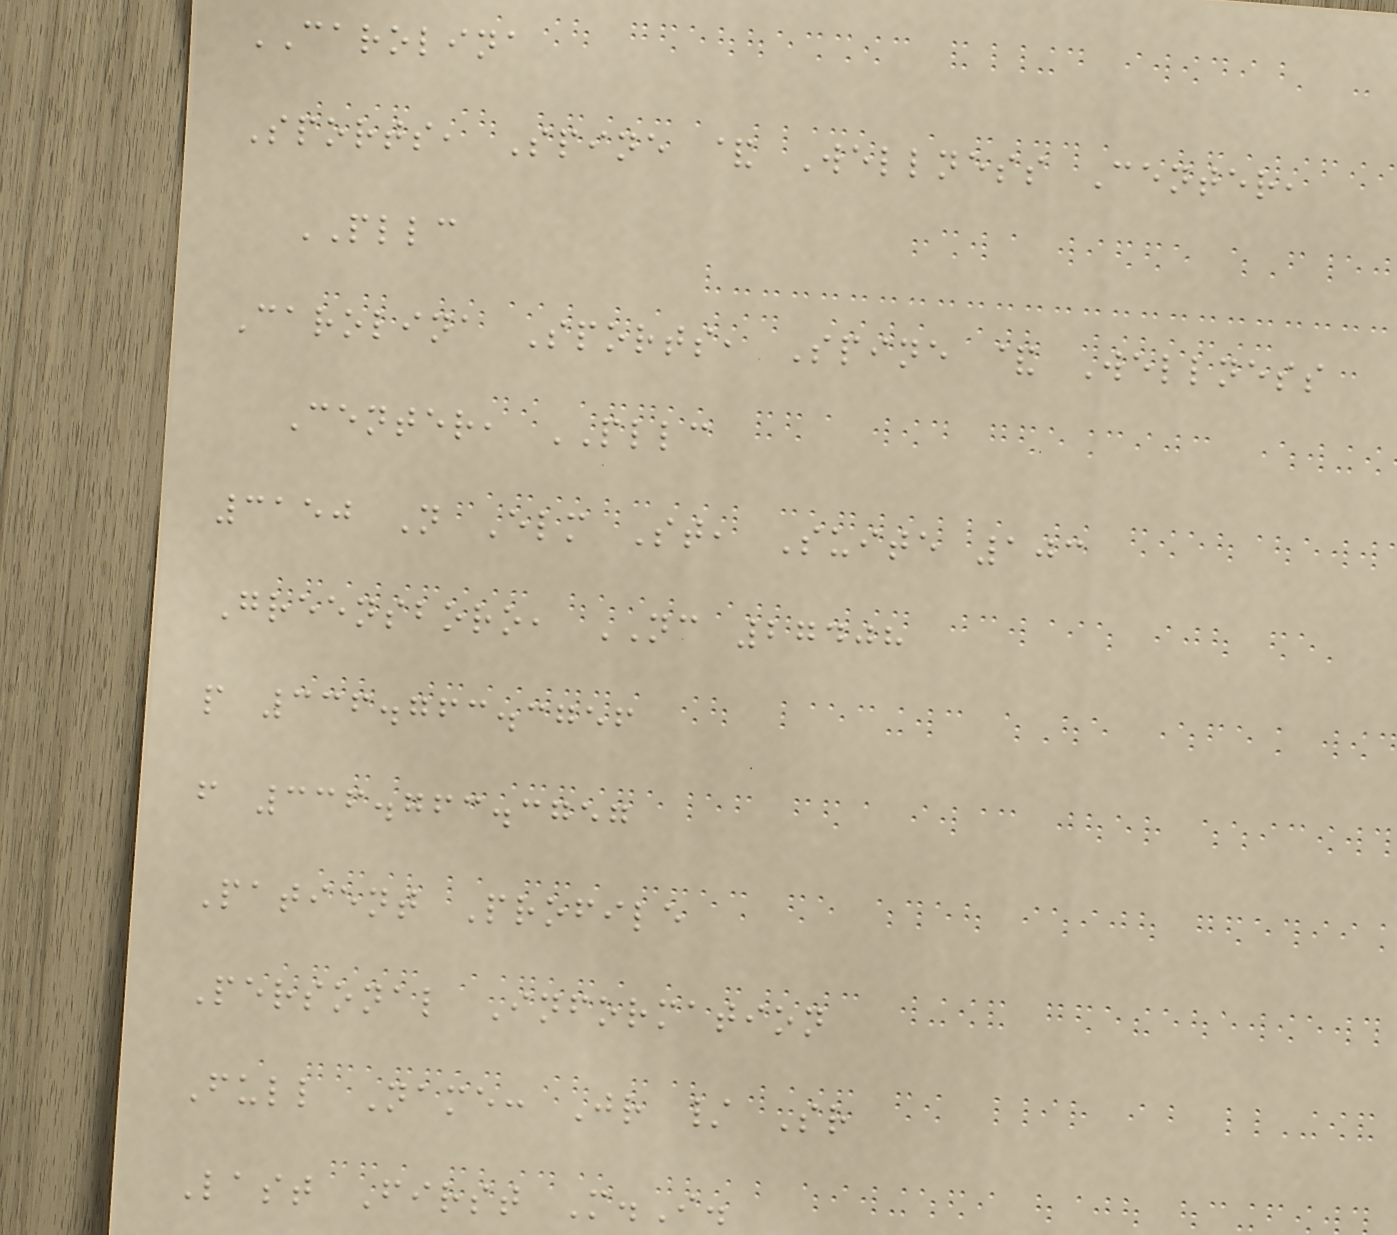CAROLINA
Sports, Spine & Wellness Center,
PLLC
Carolina Sports, Spine & Wellness
Center, PLLC
3150 N Elm St, Suite 103
Greensboro, NC 27408
p 336.763.3756
f 336.763.3757
Patient Profile
Personal Information
Full Name: Jr / Sr
Last First M.I.
